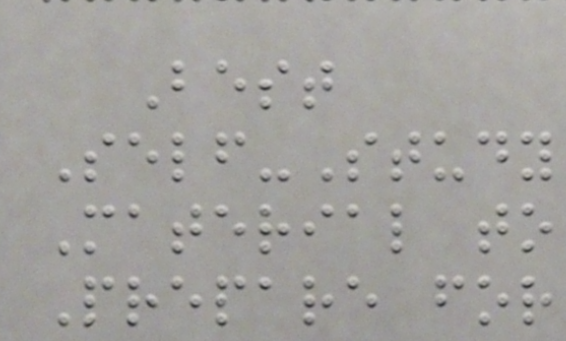Best
Self-Study
Material to
Prepare for
